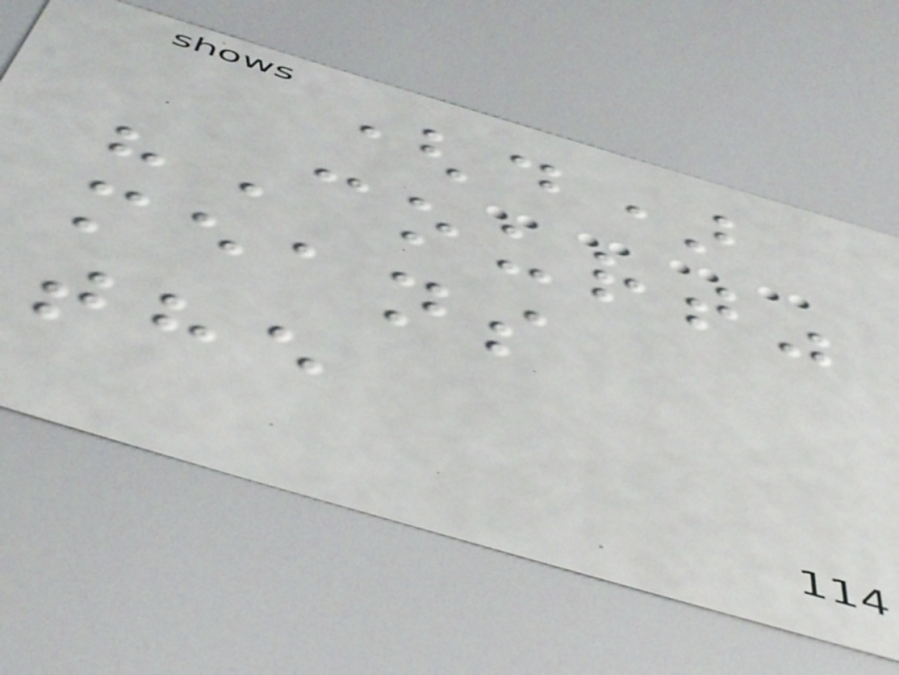(d)
"Court"
means
the
